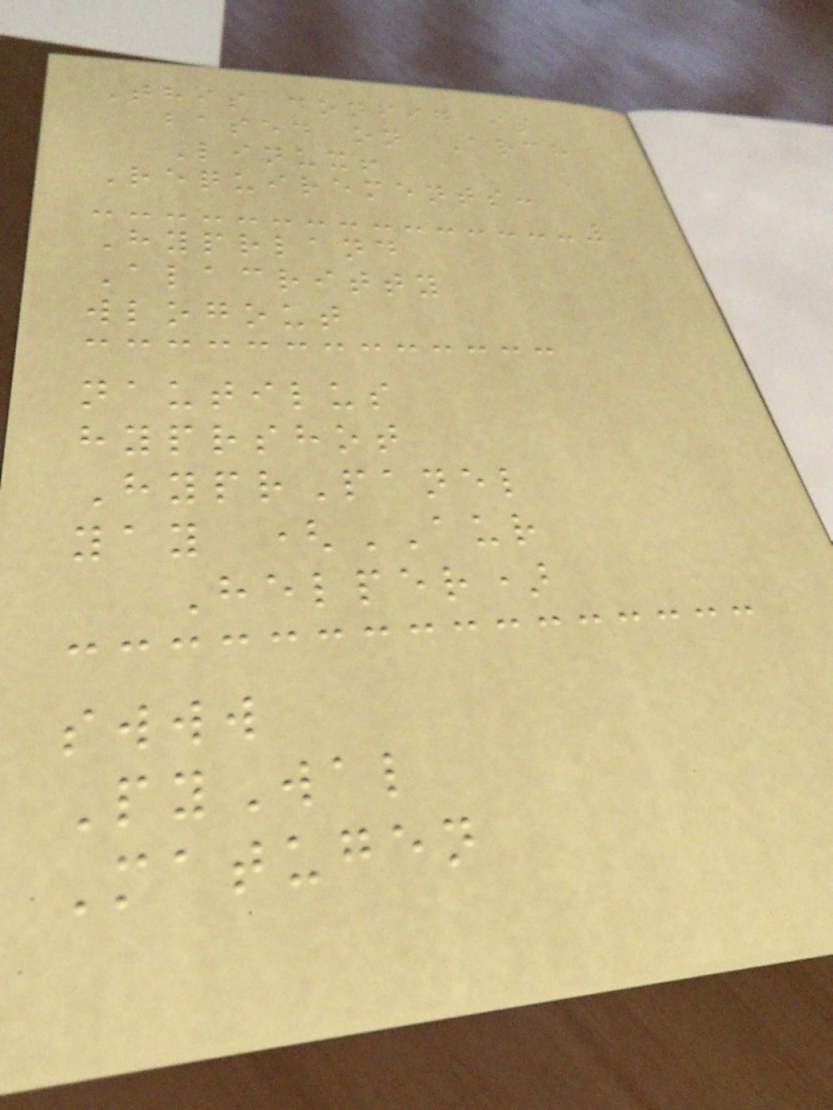This config is
based on Arch
Linux!
Requirements:
Hyprland
Alacritty
wlogout
nautilus
hyprshot
HyprPanel
yay (AUR
Helper)
swww
PyWal
Matugen
